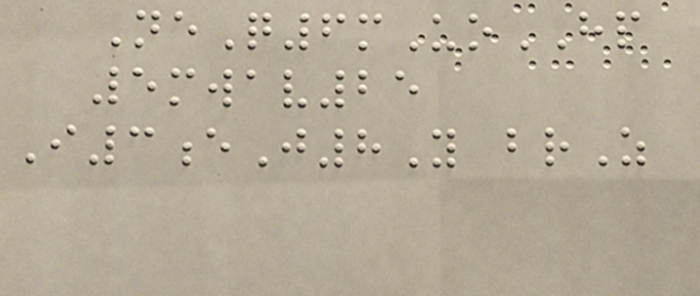NeQ6mUoHP
5mwav25
I3eJ8Y brZ
